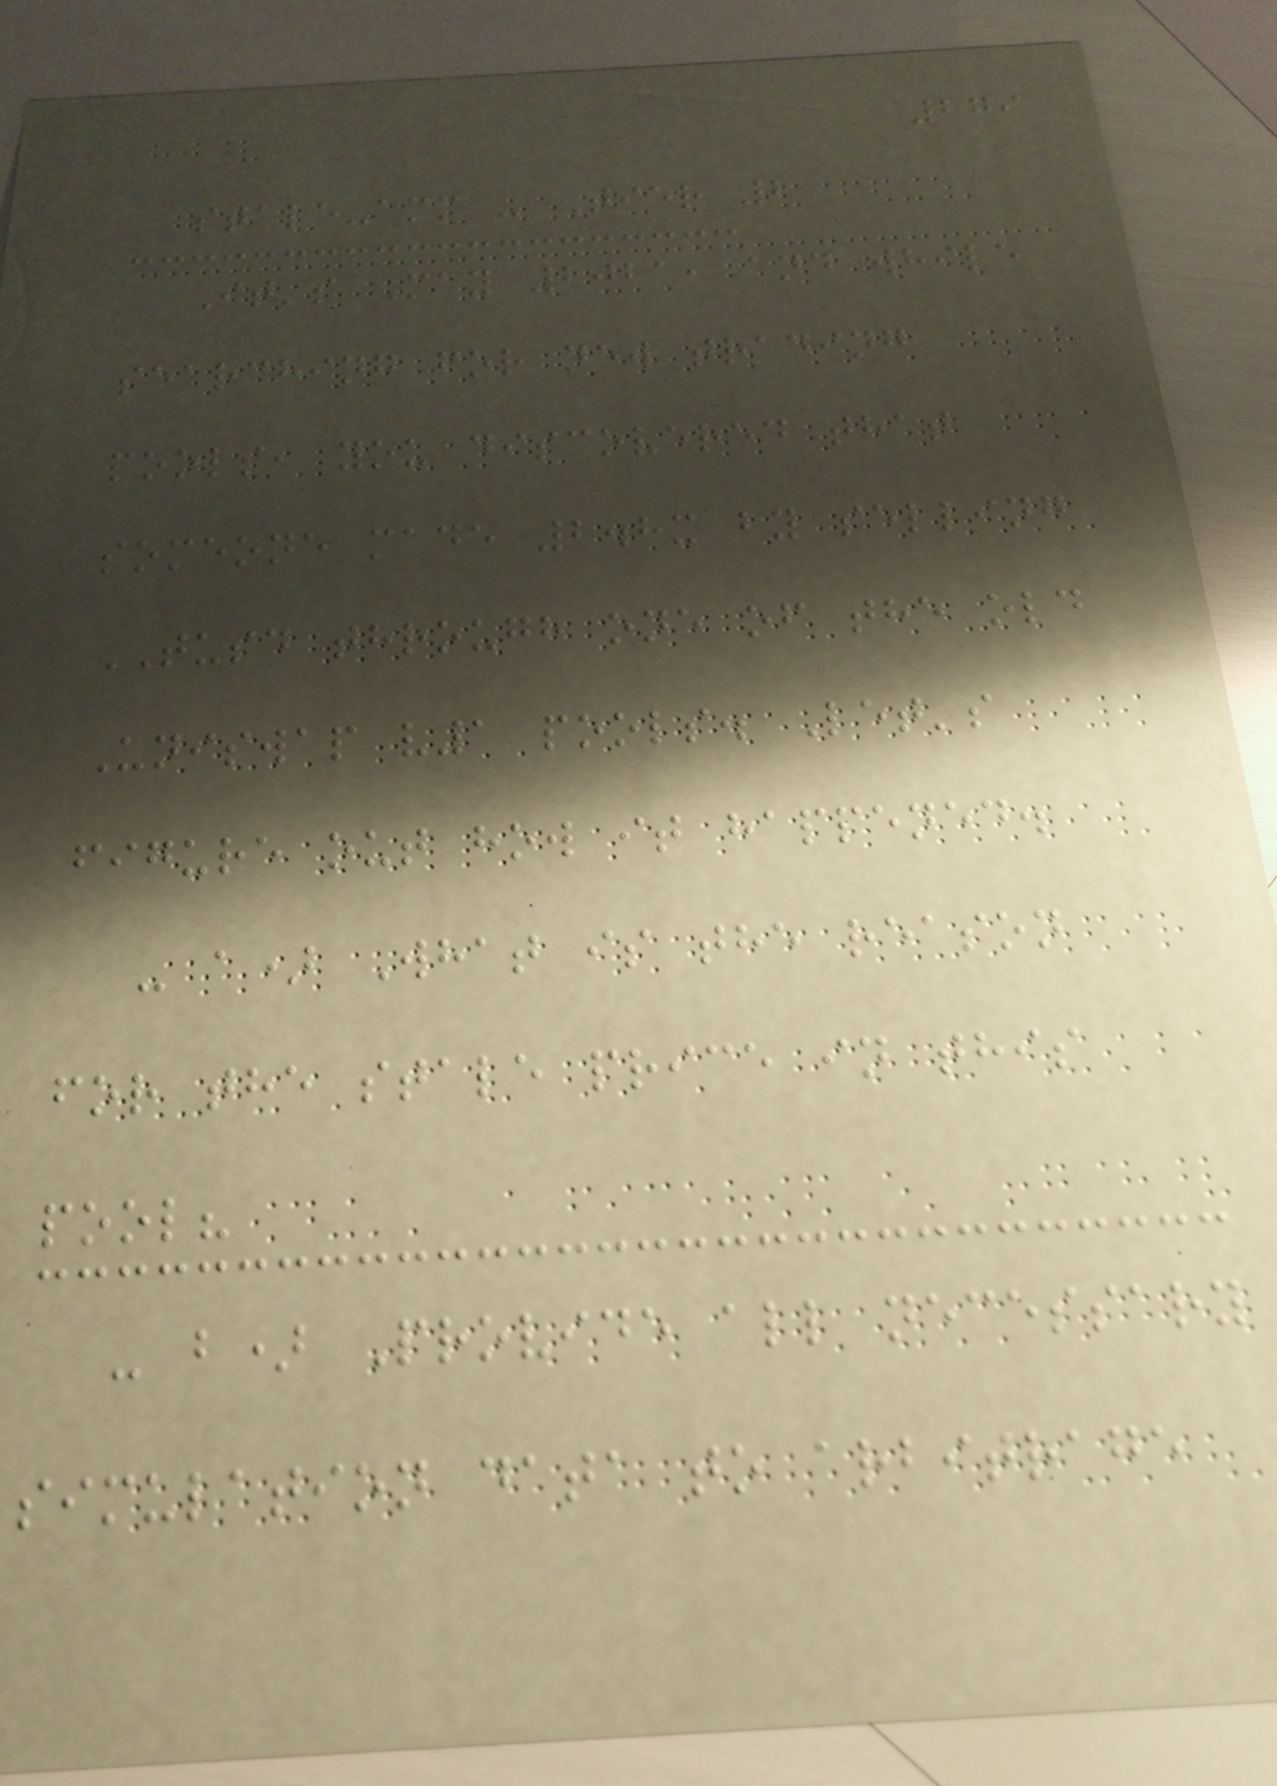279
stale-amm - Tier 2
It's May 2021, and while
searching for new trading
pools, you discovered that
someone made 2.8x by selling
TUSD through one of the old
Uniswap v1 pools. Let's
figure out how it happened.
- a) What is the reason
for the stale price in this
pool?
- b) Provide all necessary
simulation data to arbitrage
